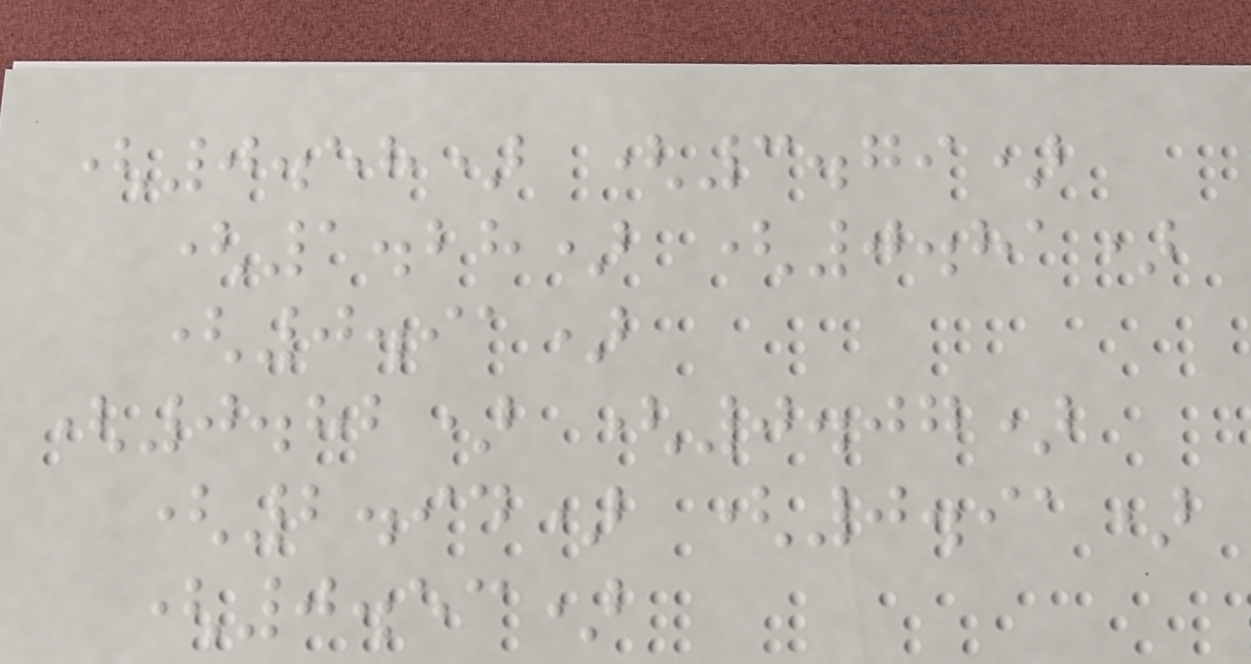(0.58) (3.79)
(1.28) (0.81)
(0.91)
(0.82) (0.07)
(2.94) (0.91)
(0.53)
